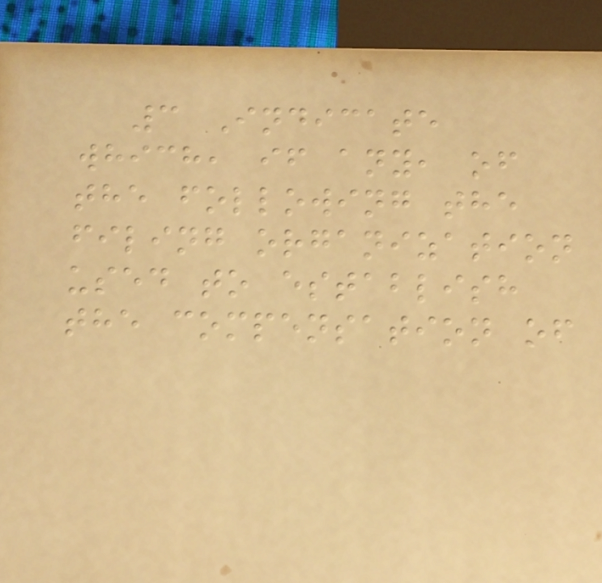3 Indicate
which, if any, of
the following the
filing organization
used to establish
the compensation of
